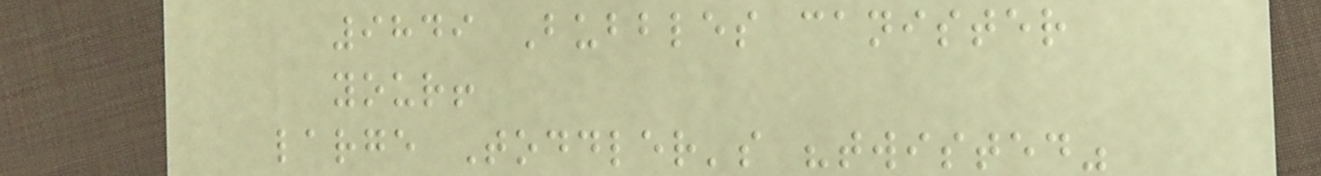9849 Bubbles canister
your!
large Toddler's "twisted"
